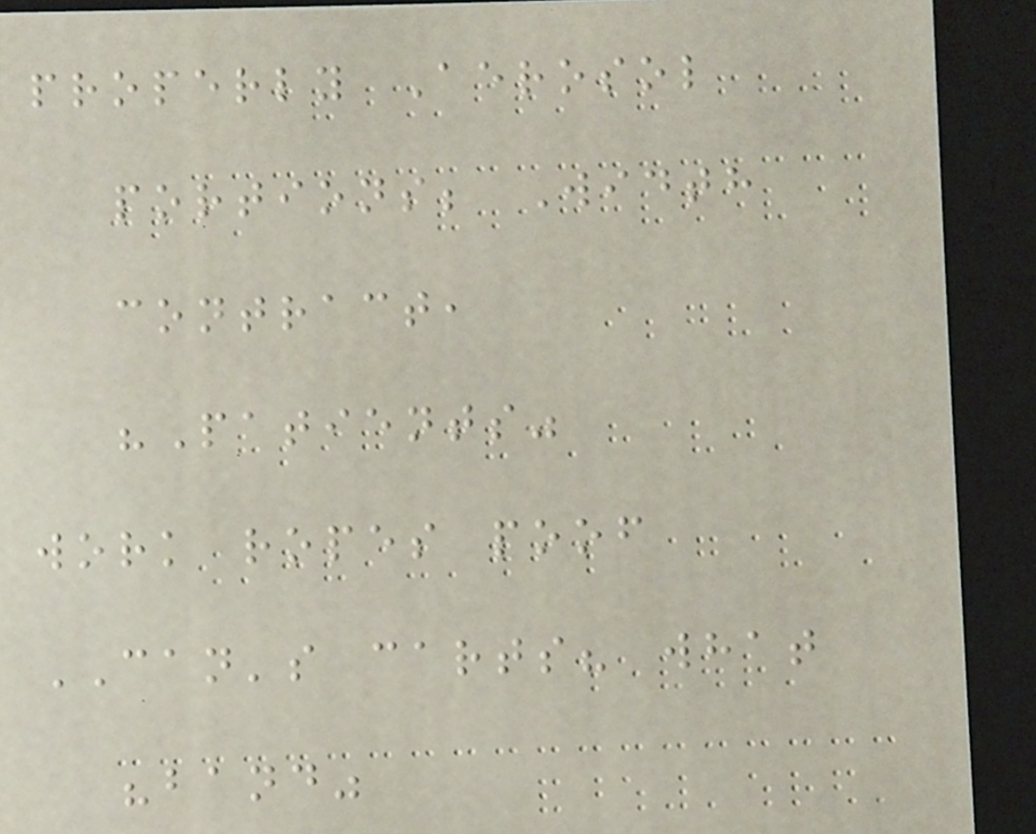properly Aerosol
portions; Width
contract,
"Patients"
work ropes poof
CAN's carts? what
"band"
